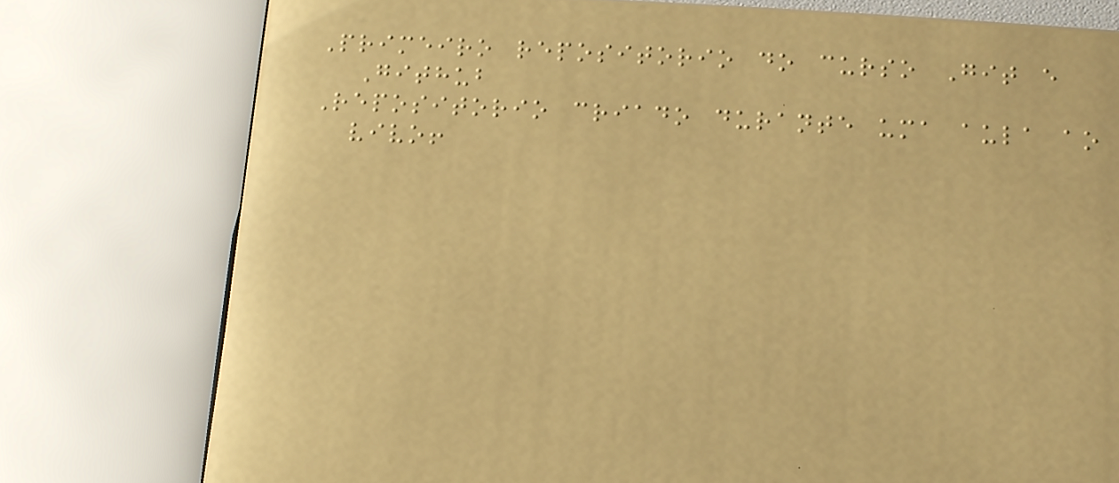Primeiro repositorio do curso Git e
Github
Repositorio criado durante uma aula ao
vivo!
